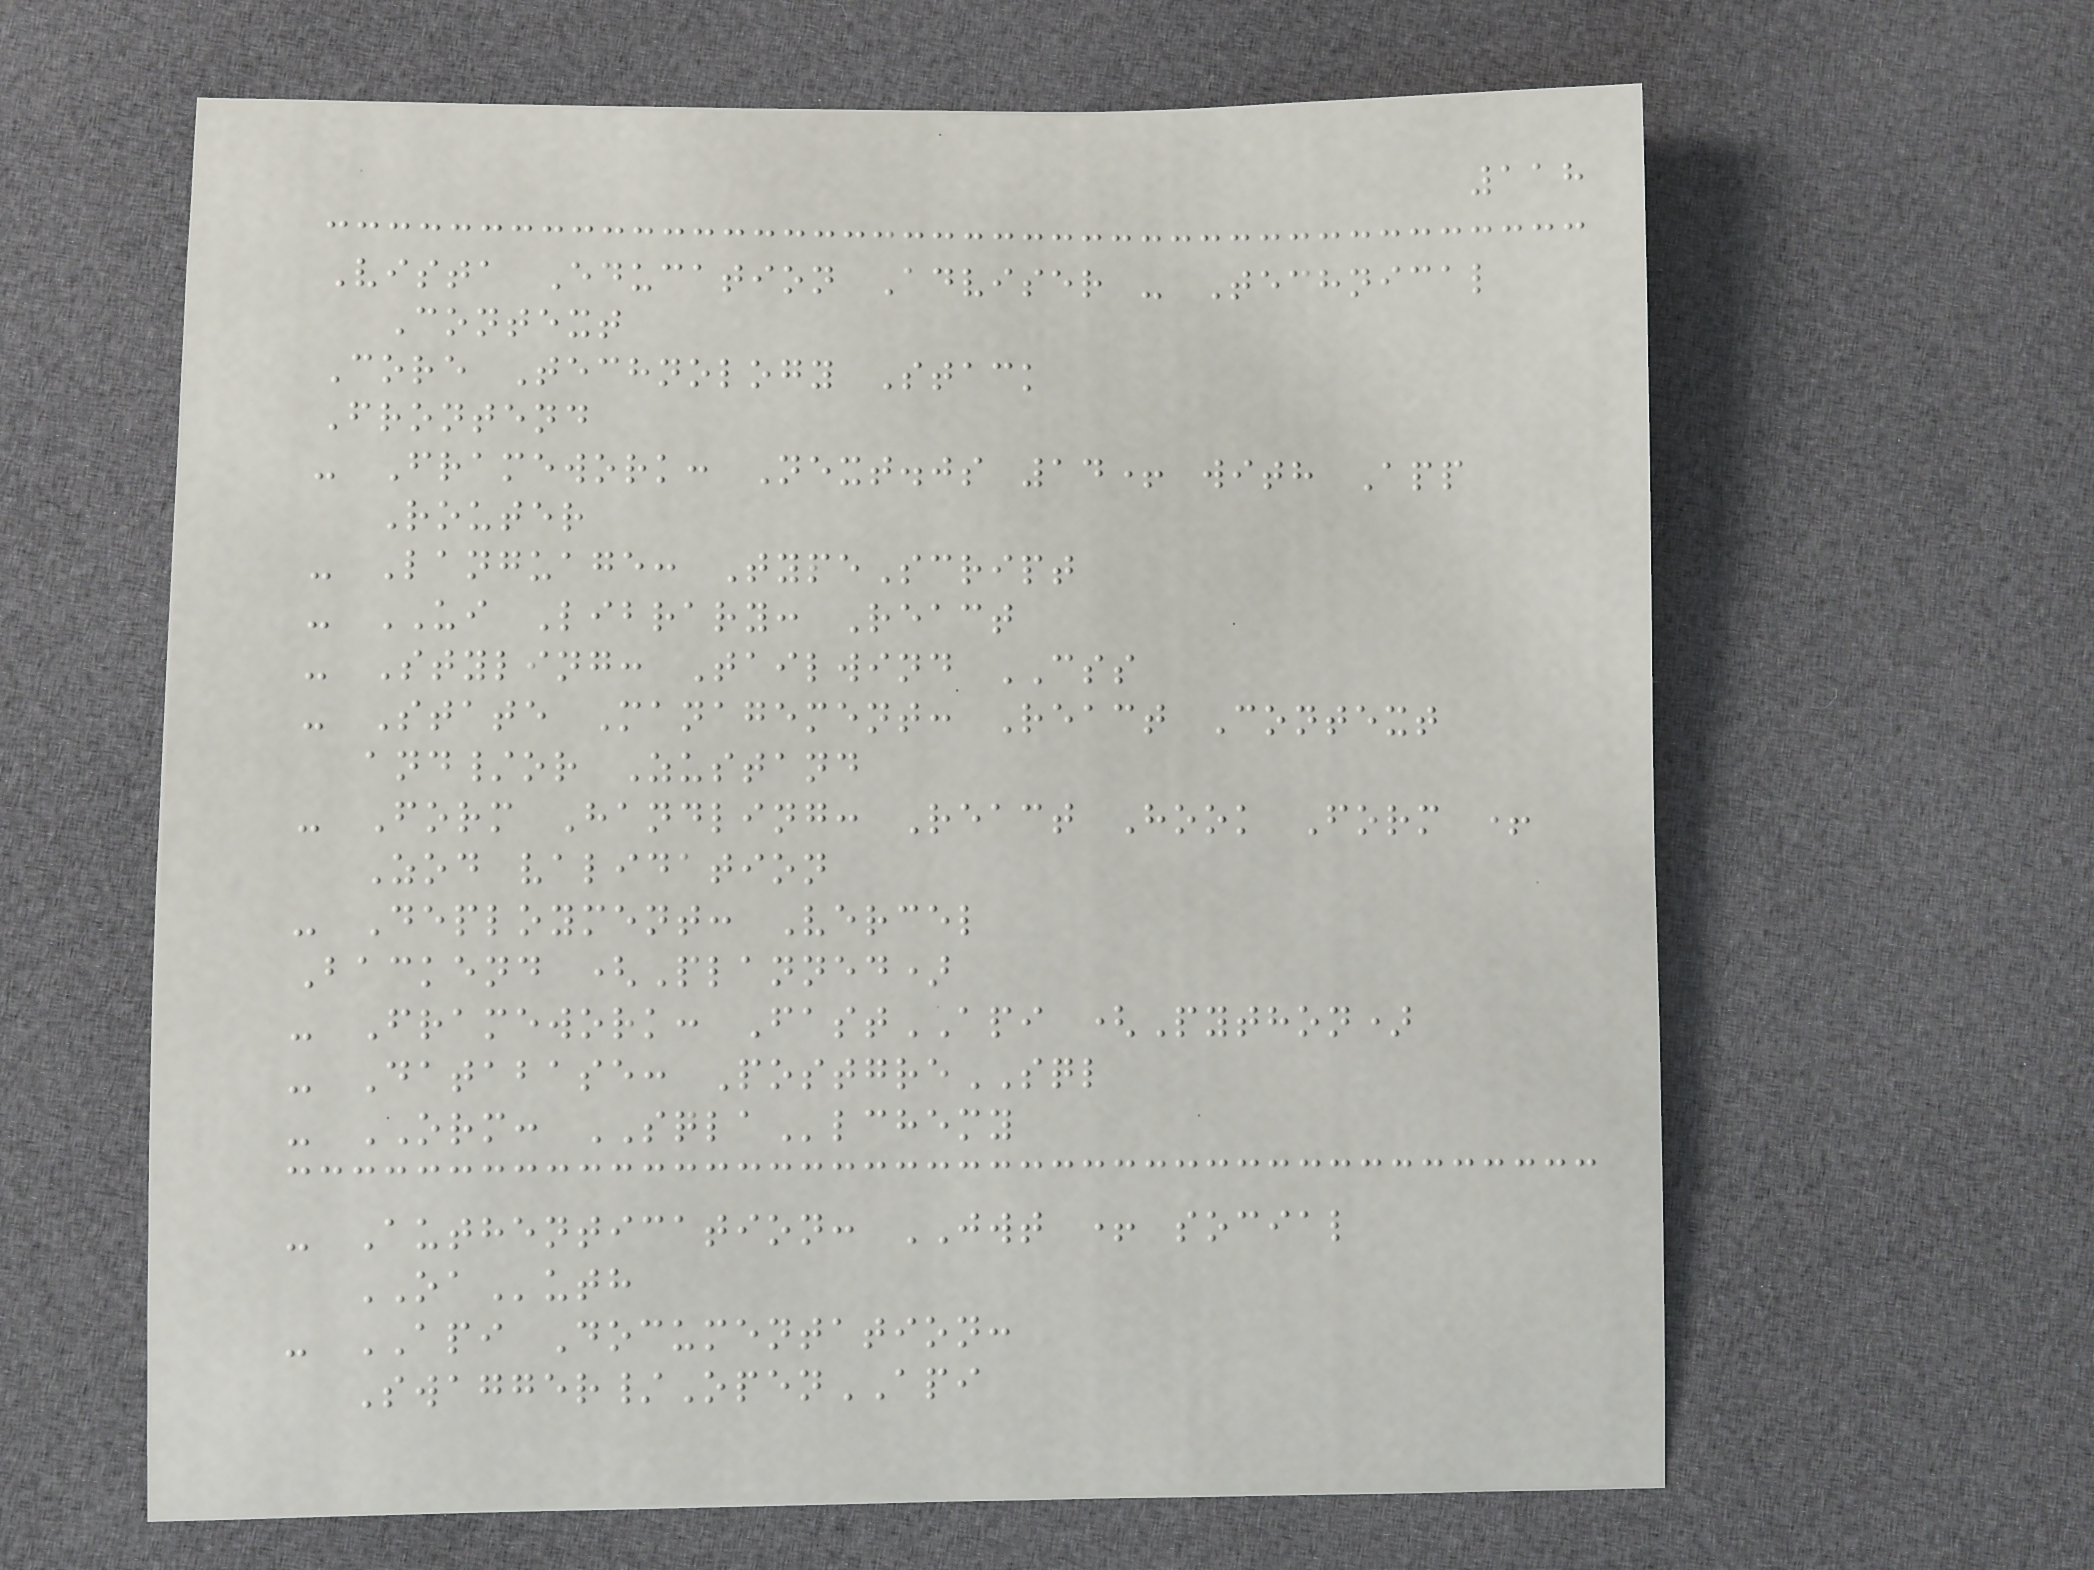118
Vista Education Adviser - Technical
Context
Core Technology Stack
Frontend
- Framework: Next.js 14+ with App
Router
- Language: TypeScript
- UI Library: React
- Styling: Tailwind CSS
- State Management: React Context
and/or Zustand
- Form Handling: React Hook Form +
Zod validation
- Deployment: Vercel
Backend (Planned)
- Framework: FastAPI (Python)
- Database: PostgreSQL
- ORM: SQLAlchemy
- Authentication: JWT + social
OAuth
- API Documentation:
Swagger/OpenAPI
